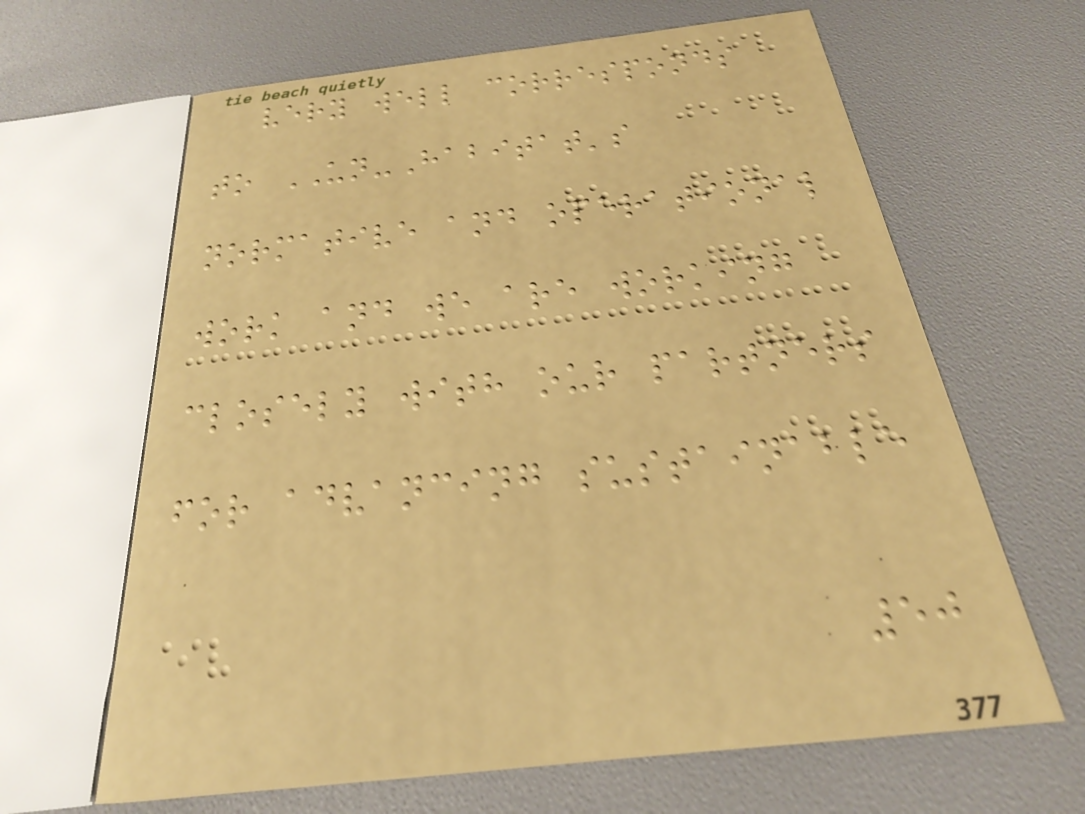very well corresponds
to UN-Habitat's
normative and operational
work and we are working
closely with our partners
for advancing sustainable
50
